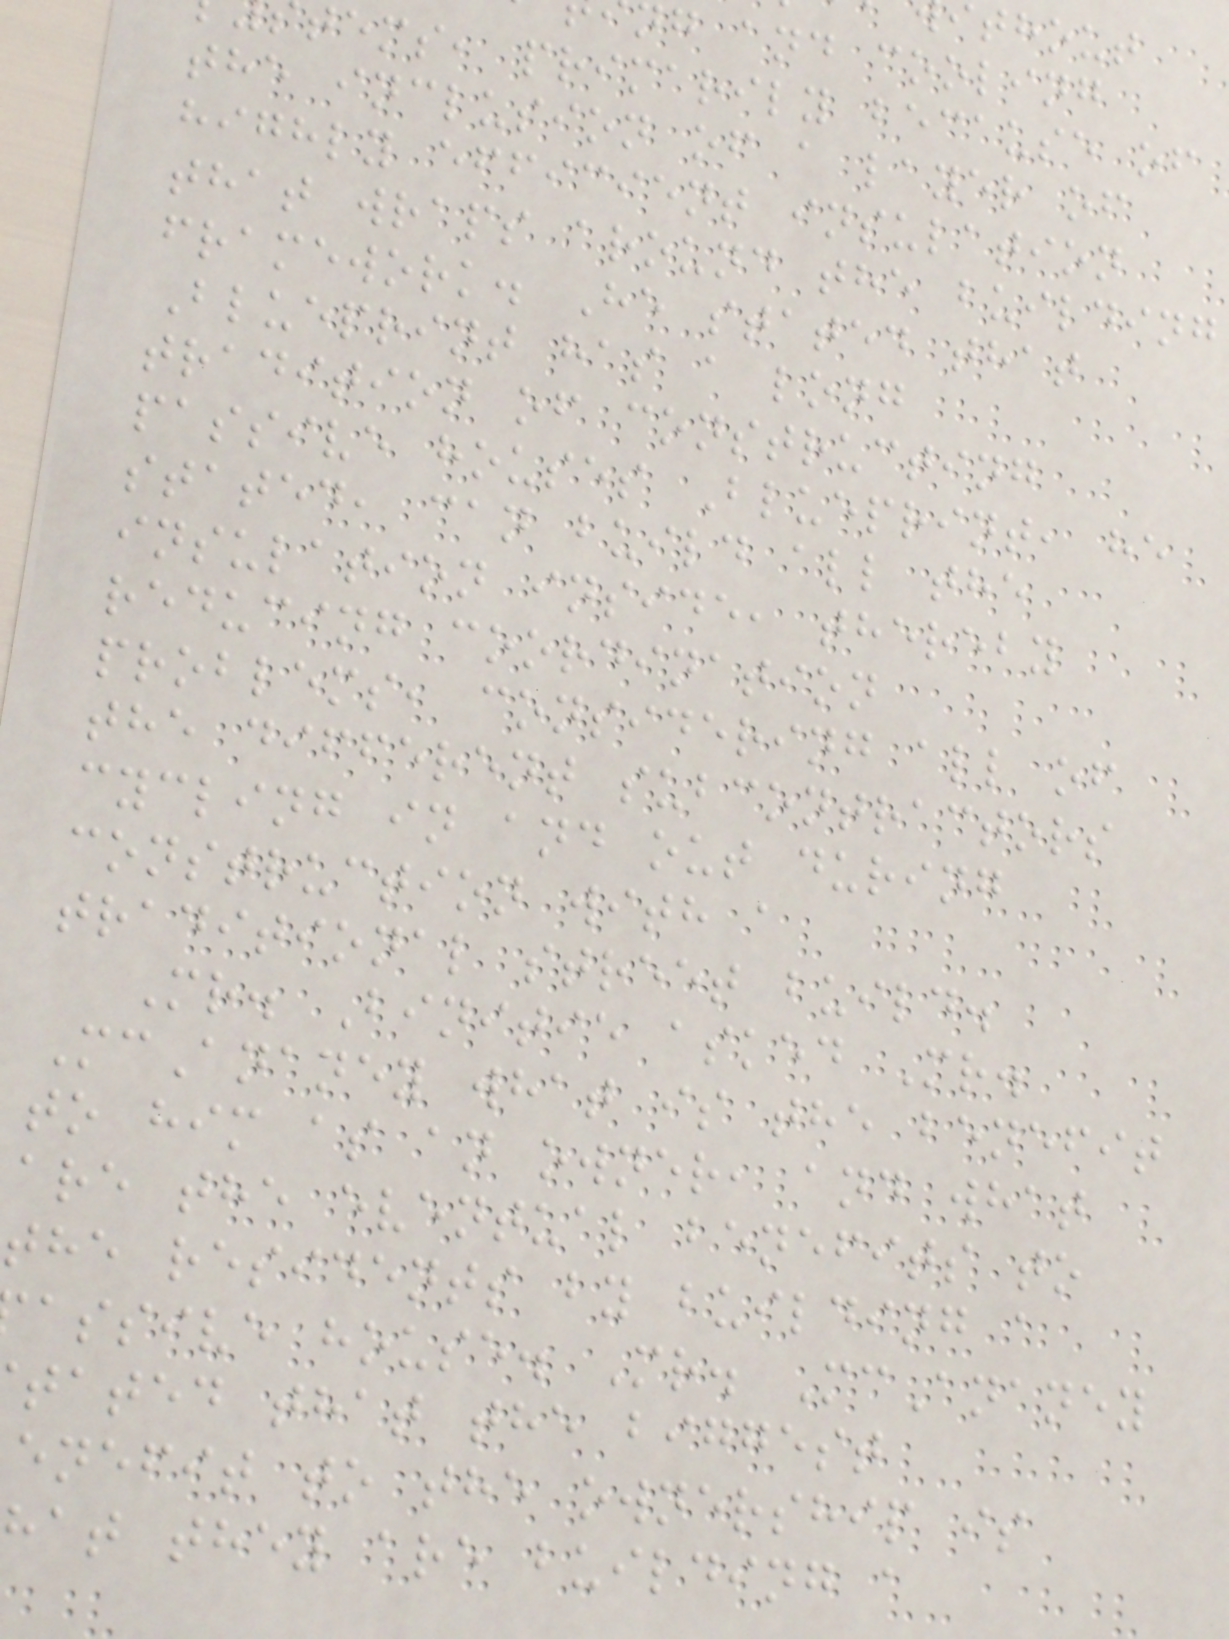g and cooling
tems, primarily because of
the inclusion of a layer of
highly efficient insulation
that wraps around the building
framework. He stated that
Blueprint has a long
tradition of constructing
passive houses Blueprint, he
stated, can build all the
insulation inside, thereby
reducing coordination
problems, considering all of
the different subcontractors
cycling in and out during
construction with a
traditional street build.
Mr. Binitie asked Mr.
McAnaney what is the benefit
to him as an owner, and what
are the eventual benefits to
the residents by building a
assive house. Mr. McAnaney
tated that the biggest
enefit to the ownership is
hat they are building a
